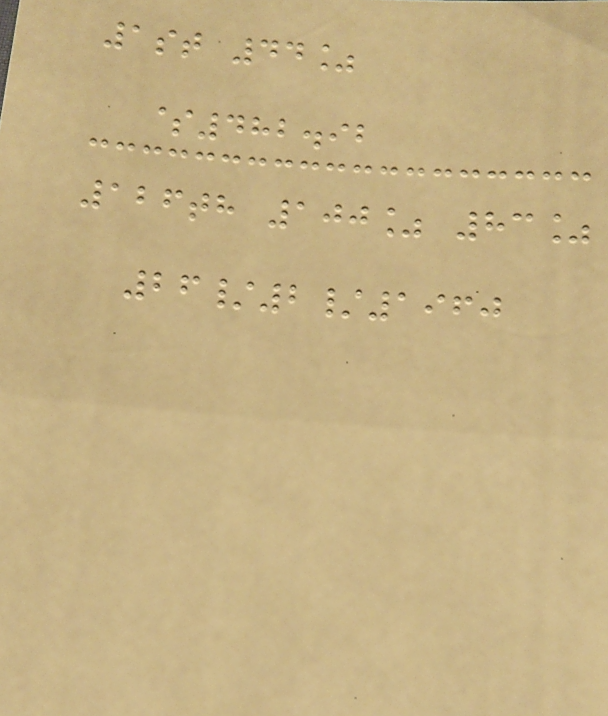1st 44%
$482.92
126th 100% 83%
26/2/1960
